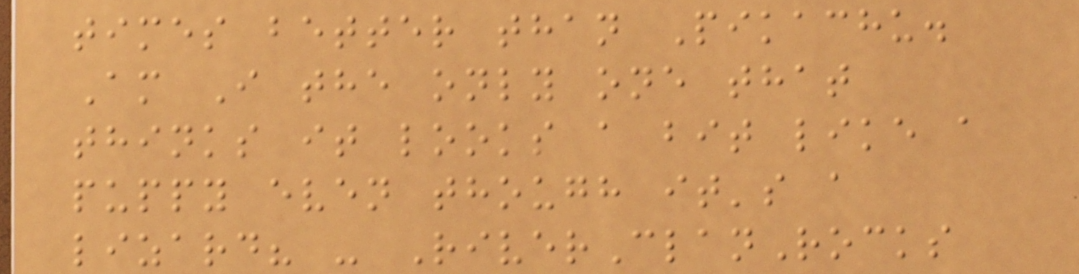times better than Pikachu.
Am I the only one that
thinks it looks a bit like a
puppy even though it's a
lizard? - RiverClanRocks
